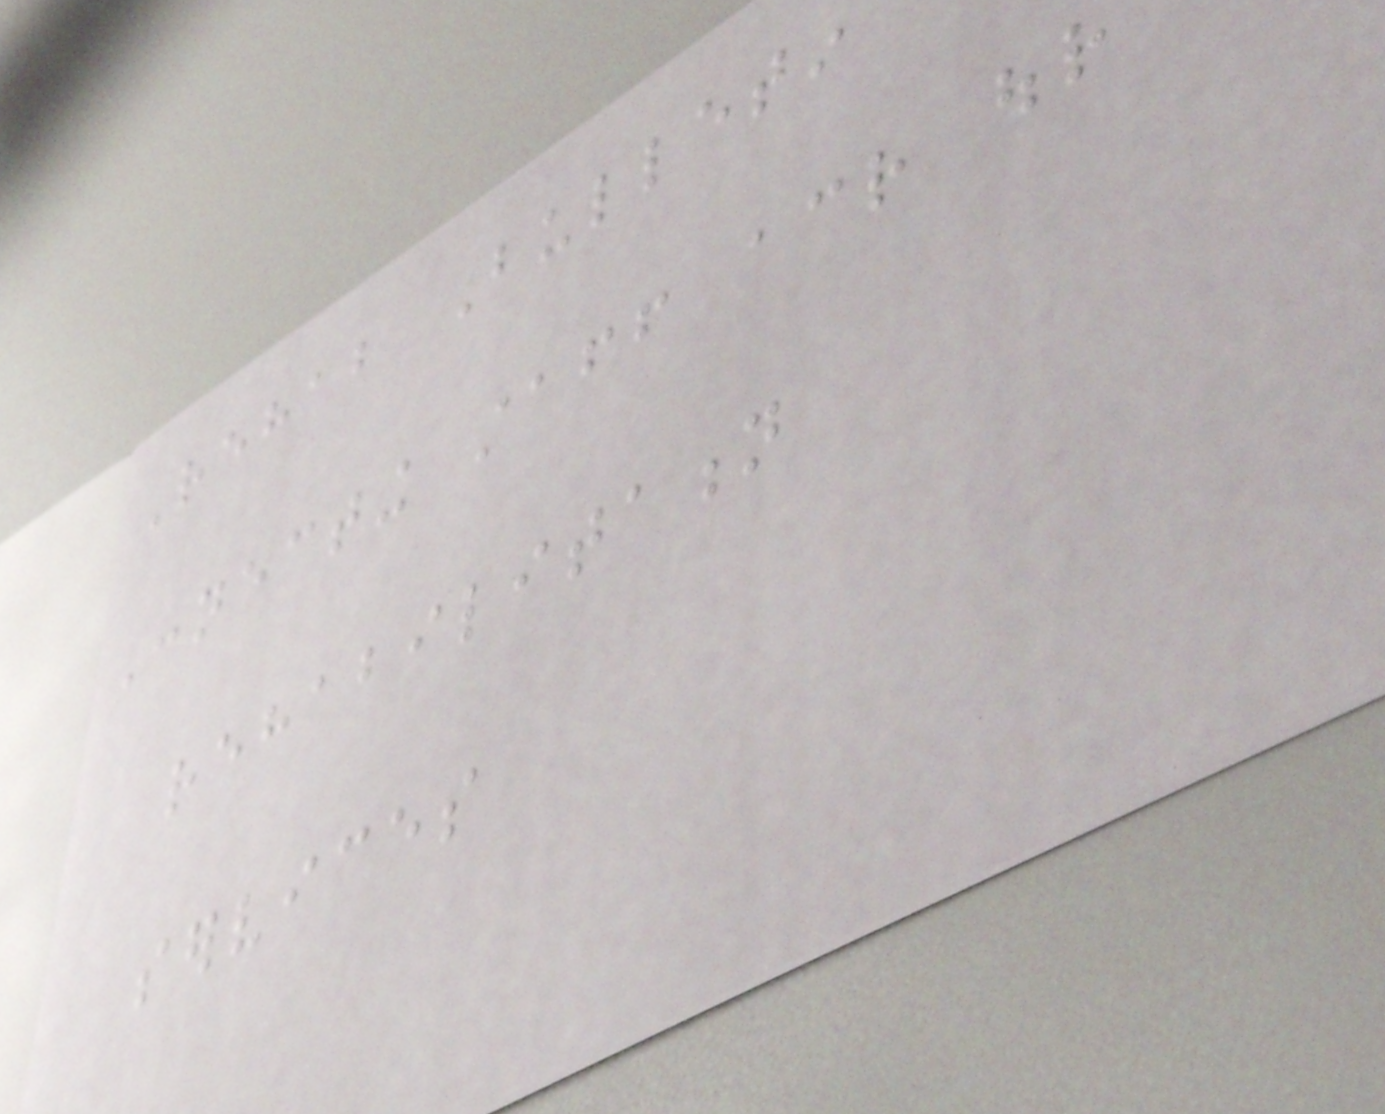Rehab Bulletin
Connecting staff across our
rehabilitation
services
